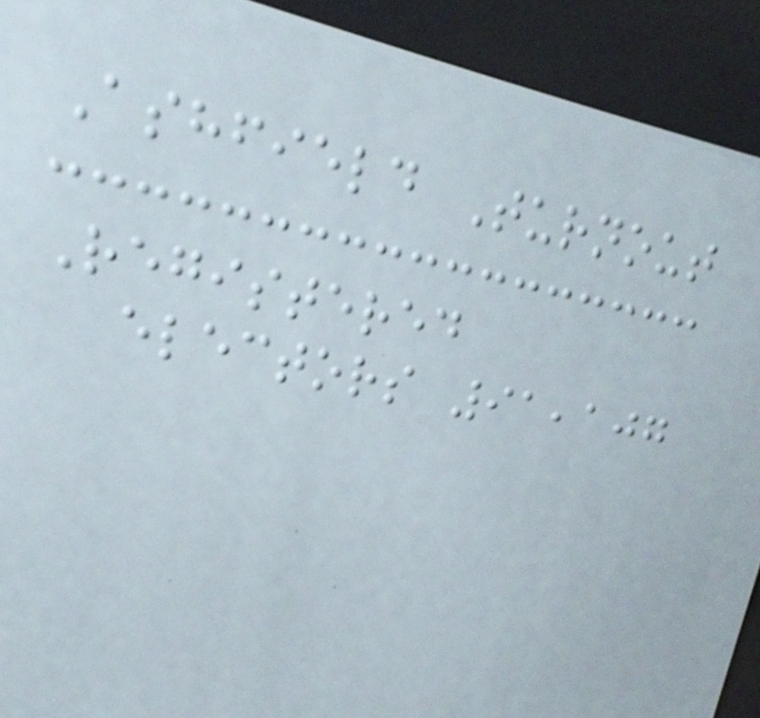Ashfield Turnout
Registered
electors 91,107
